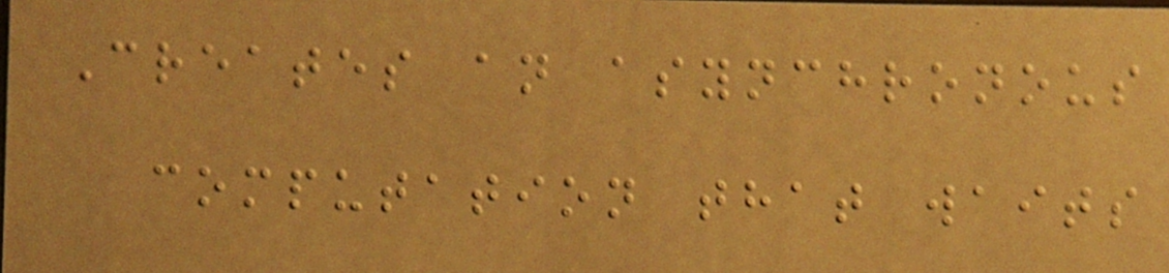Creates an asynchronous
computation that waits
